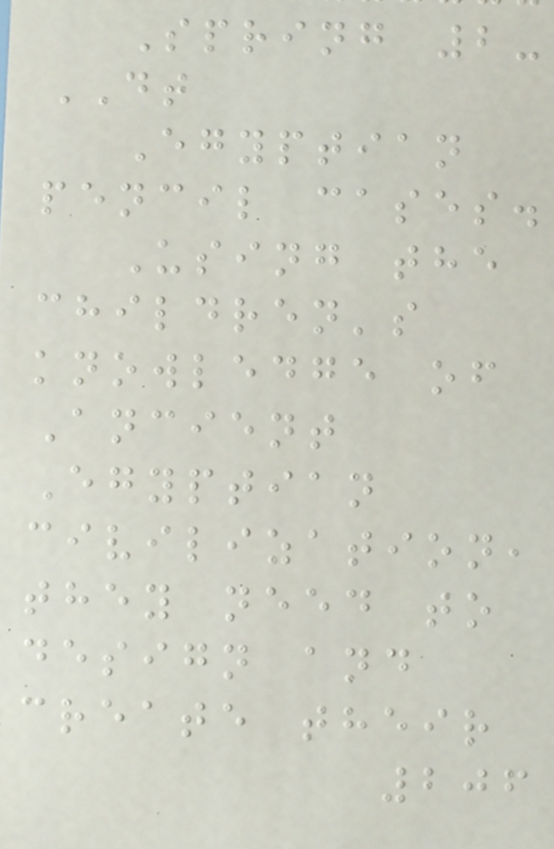Spring 2-
DT
Egyptian
pencil cases.
Using the
children's
knowledge of
Ancient
Egyptian
civilization,
they need to
design and
create their
206
